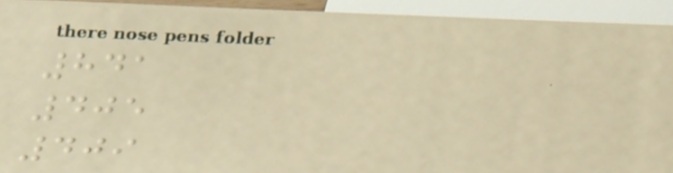841
405
409
